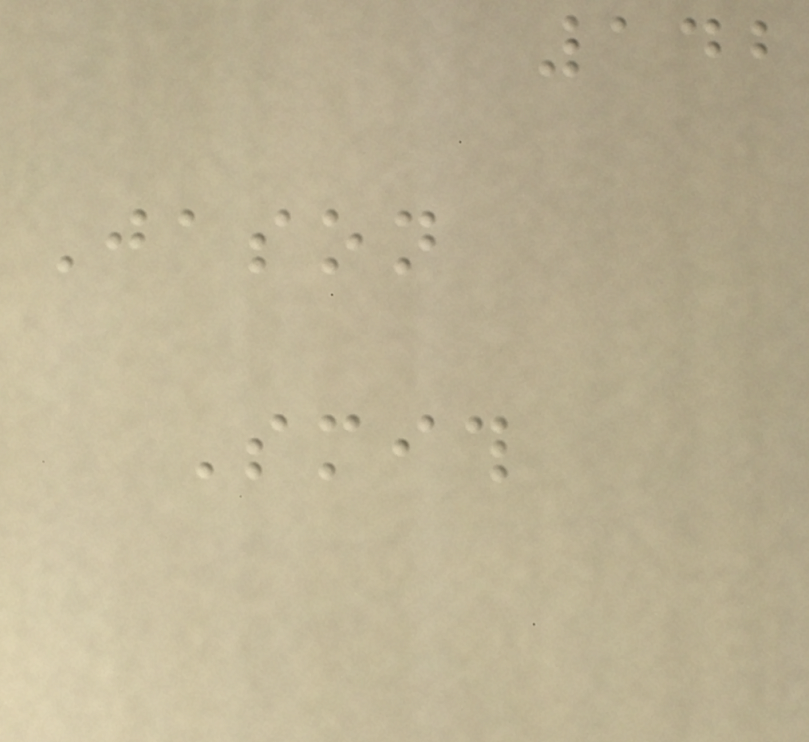142
Jason
Smith
